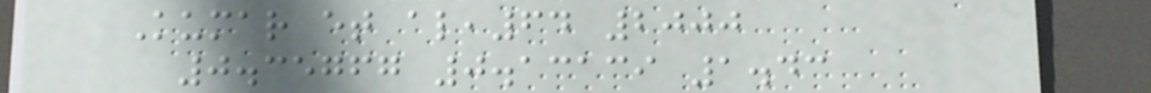Kumar et al,64 2000
0.35767 0.13139 1.43
